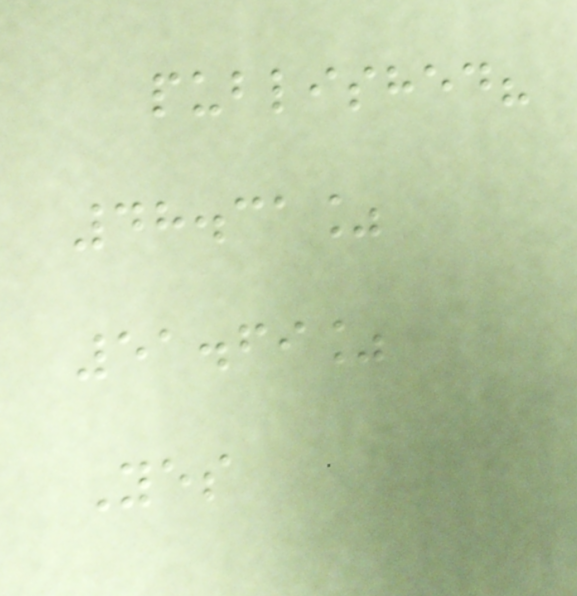published?
48.31%
51.69%
Yes
